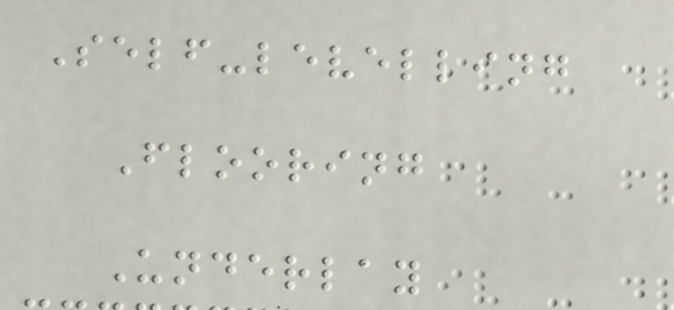Self-levelling
Flooring
Underlay
